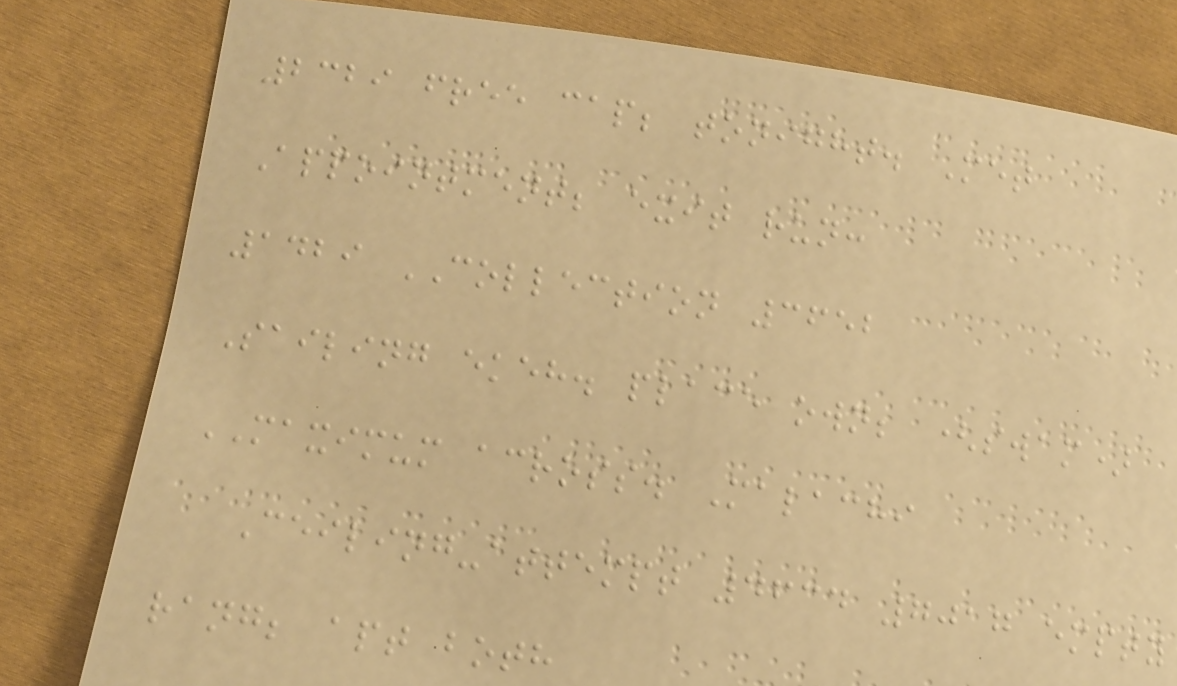2329 free cap; tonight. Met
Appointment; exit run:
1429 COLLECTION 3652
Sailing ekeh. place own; (swam)
MAXIMUM across. Malachi
Ceiling-attempt 4634 7017 empty
rang; apt both
